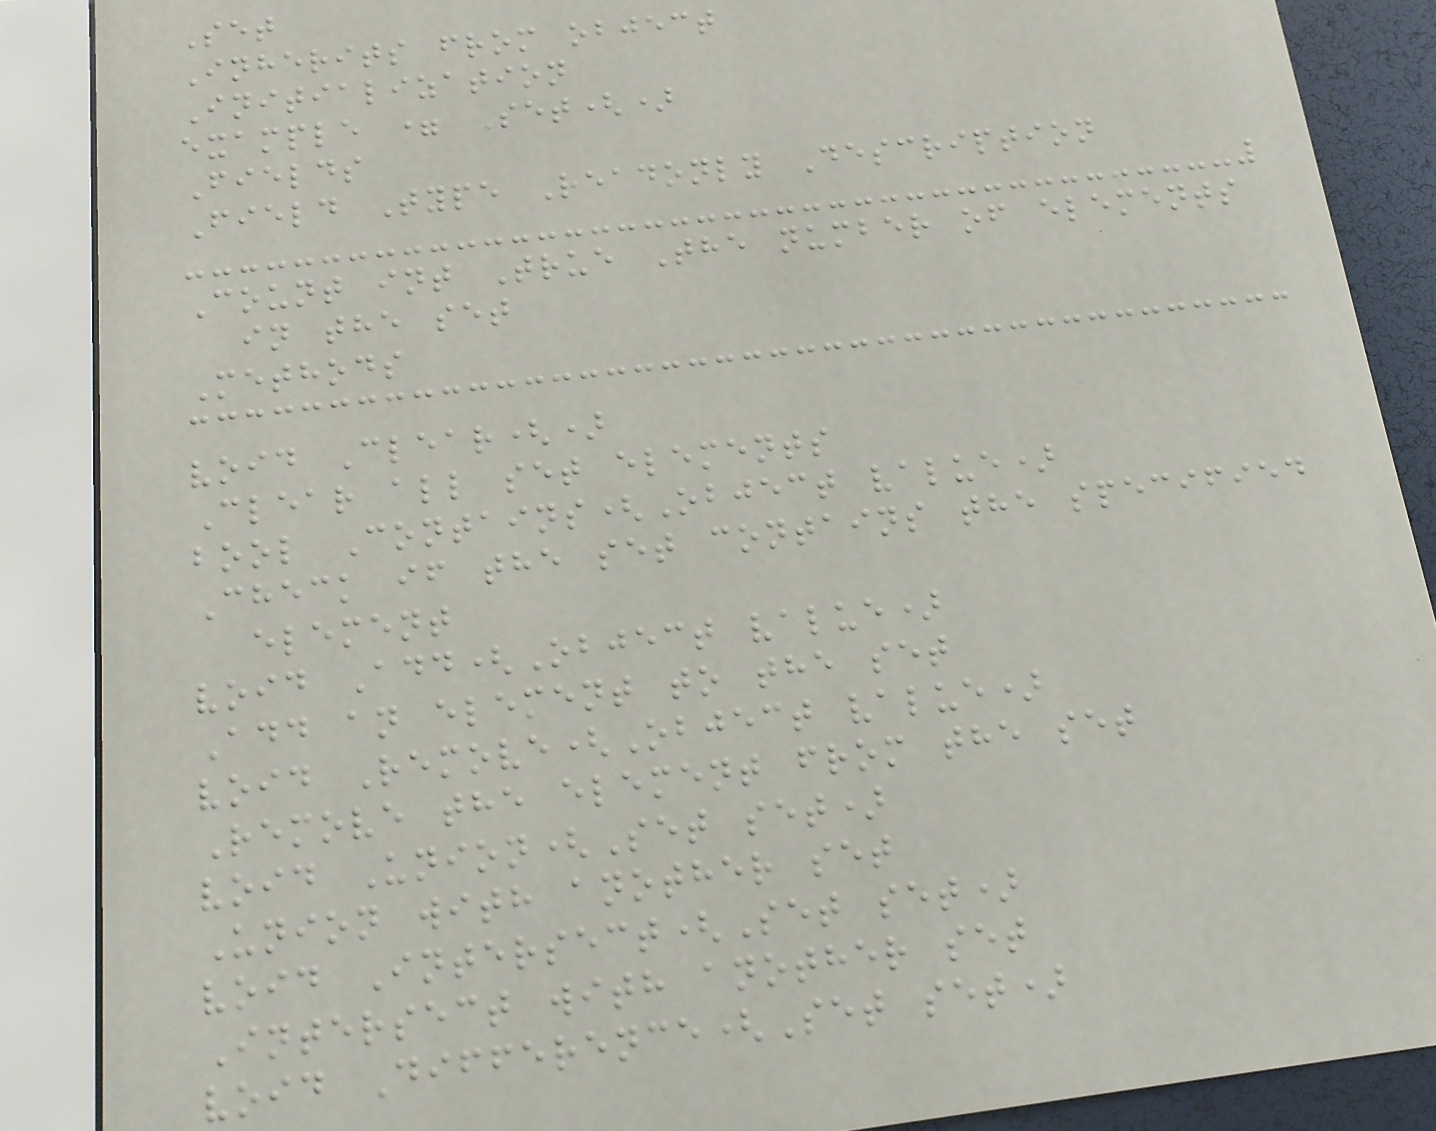Set
Inherits from object
Initialization
example = Set()
Fields
Field Type Readonly Description
Count int True The number of elements
in the set
Methods
void Clear()
Clear all set elements
bool Contains(Object value)
Check if the set contains the specified
element
void Add(Object value)
Add an element to the set
void Remove(Object value)
Remove the element from the set
void Union(Set set)
Union with another set
void Intersect(Set set)
Intersect with another set
void Difference(Set set)
